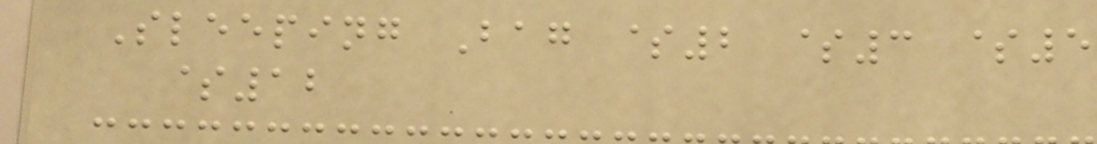Sleeping Bag $2 $3 $5
$12
